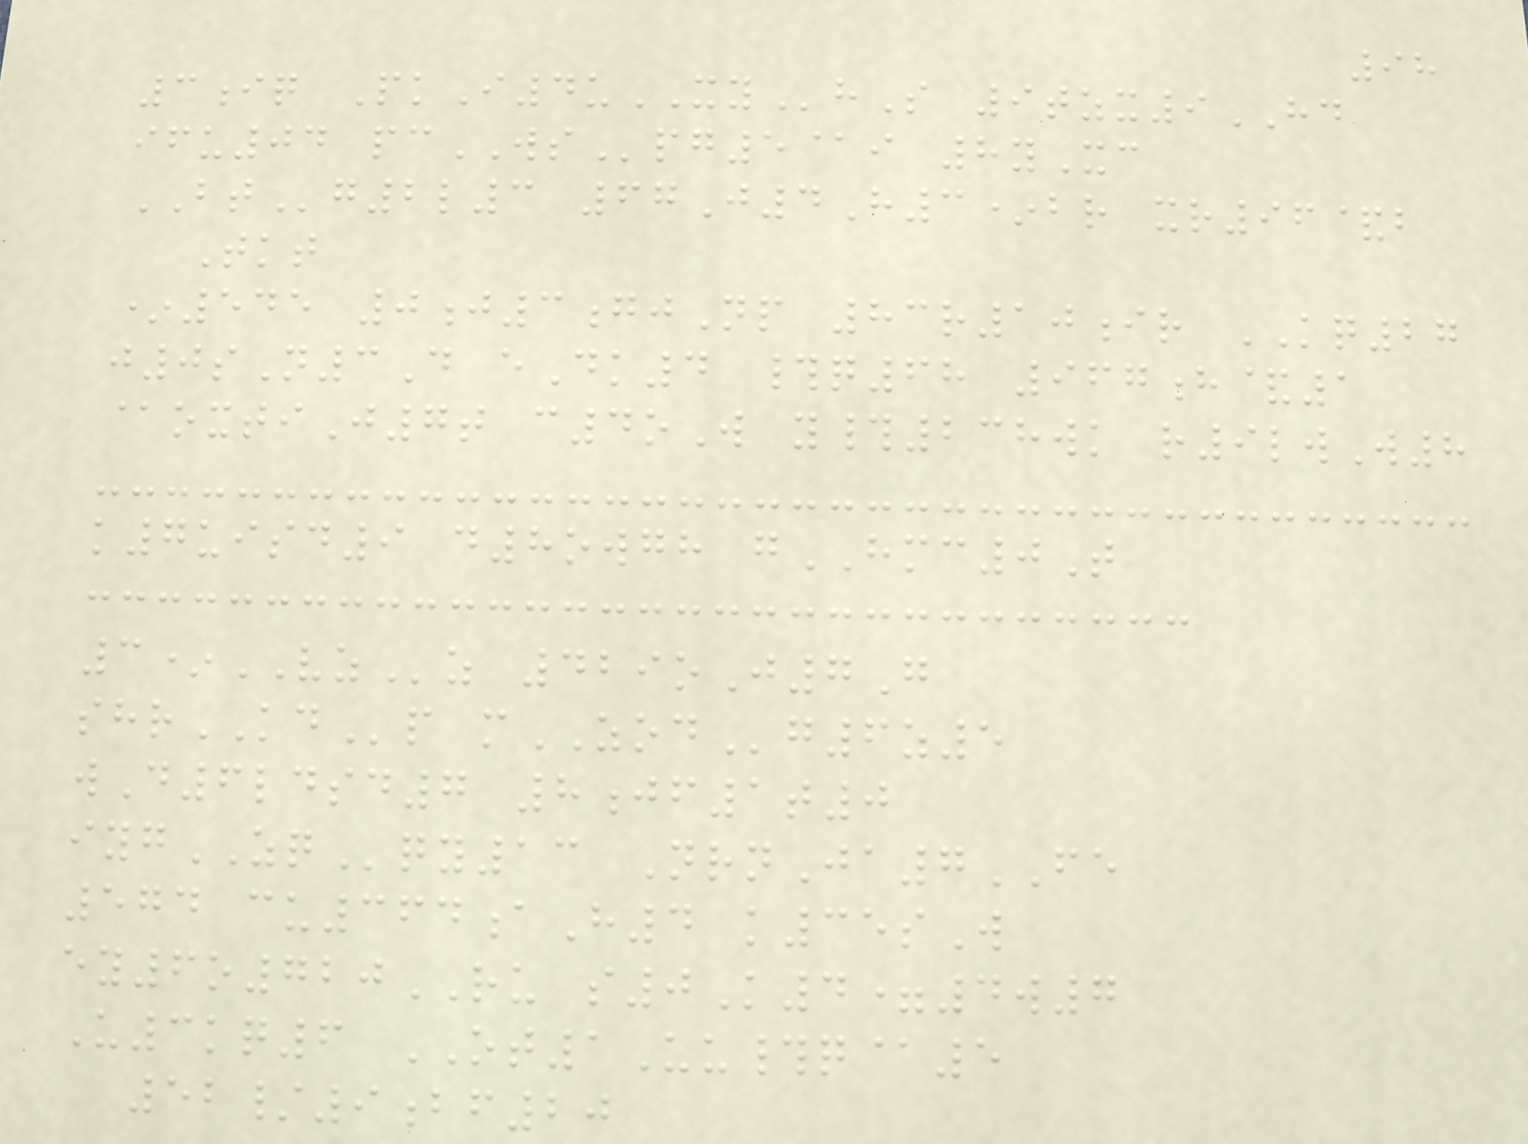98
3iq PkI4uXYhS 9tzx9HD
ifu04 pcWSpg5@i 8yXc
BTg2l3 67J4H3*br xr96&b
Tkt
*545 0j3gjNp 83r10ir KQ27
j0sN3D eDk4 #q68 967h&1
@oxtiJ7t c4oW y#238wk r9lwW8
k7uisd9 d8owgh gHMC0T
3*VZz 429oJ7G
shrKDp mZODg6z5
wD6ldsd7 8jf1t0
iygZQqy13 NrnJa7FE
574 cu364aH4 k35sW
ey6o720RU s0K4=4w7
U3kq6 OT1Uu#q@5
52/9bf20
